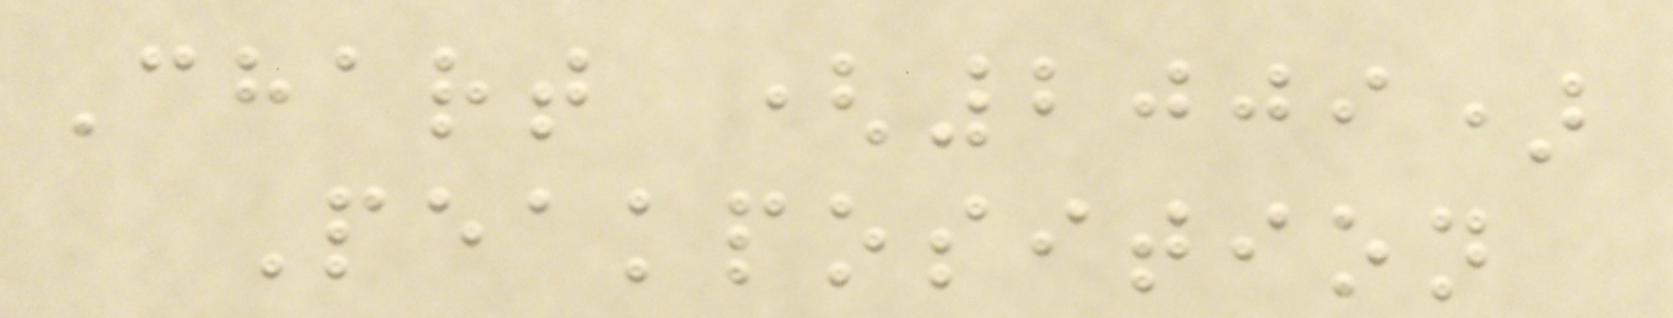Chart (2009)
Peakposition
